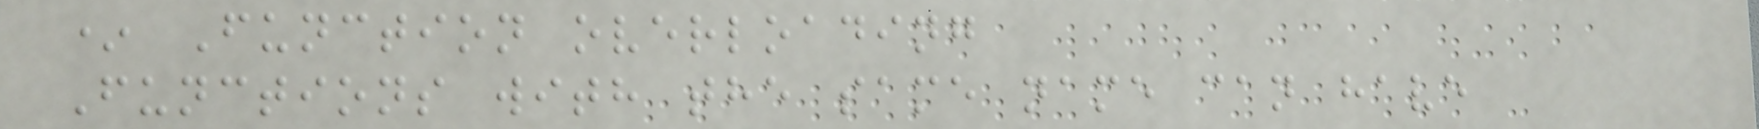* Function overloading
Functions with the same name can have
